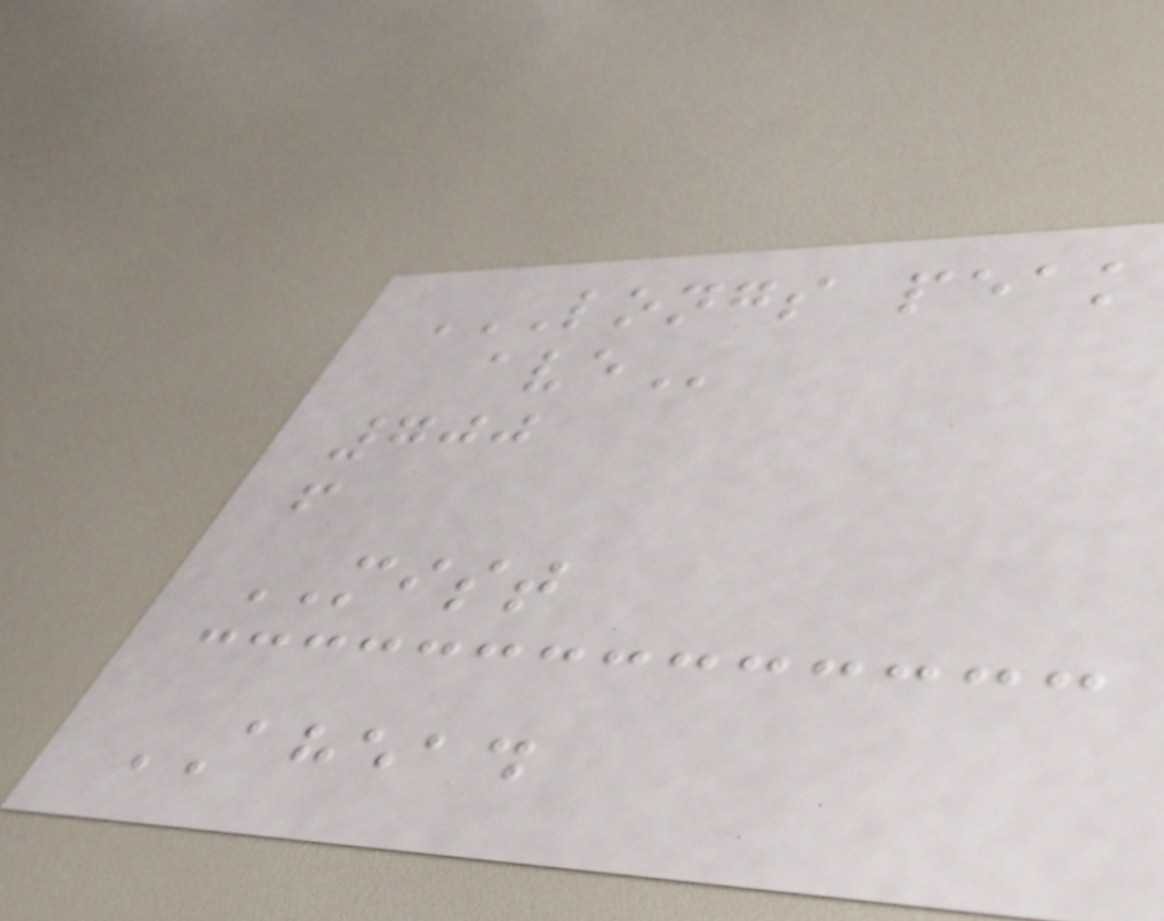LONGS PEAK
AVE
700
f
MIST
AHEAD
